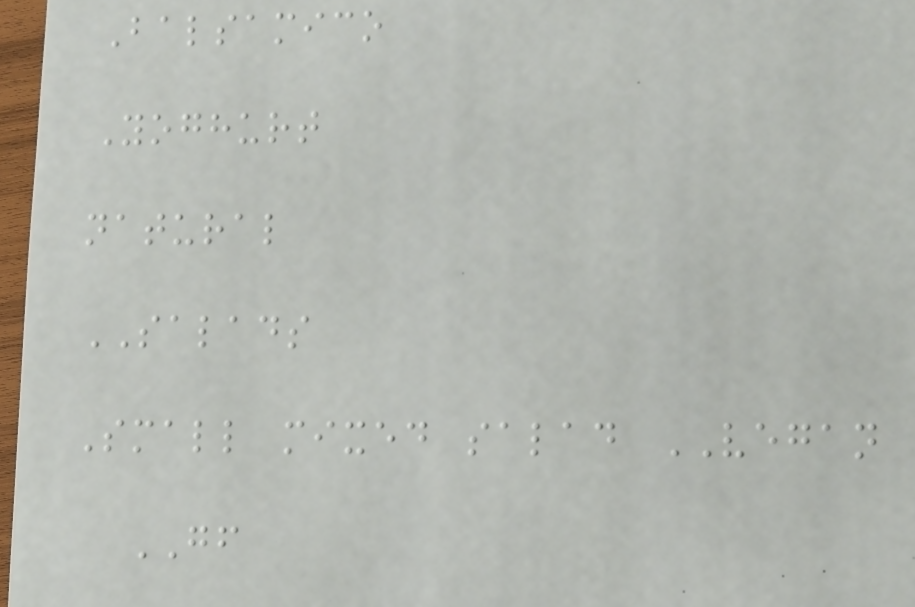Balsamico
Yoghurt
natural
SALADS
Small mixed salad VEGAN
GF
